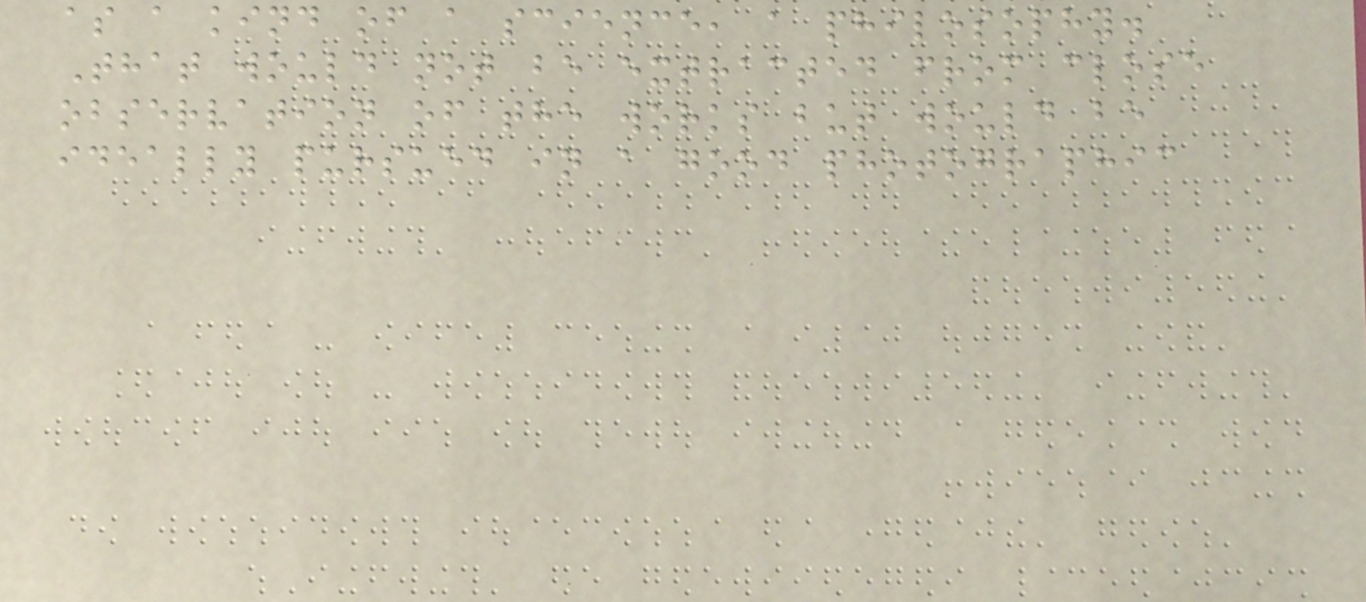as a kind of a science, a philosophy.
That would not be extracted from close
observation of the works but would be
ideally pursued in a good photographic
